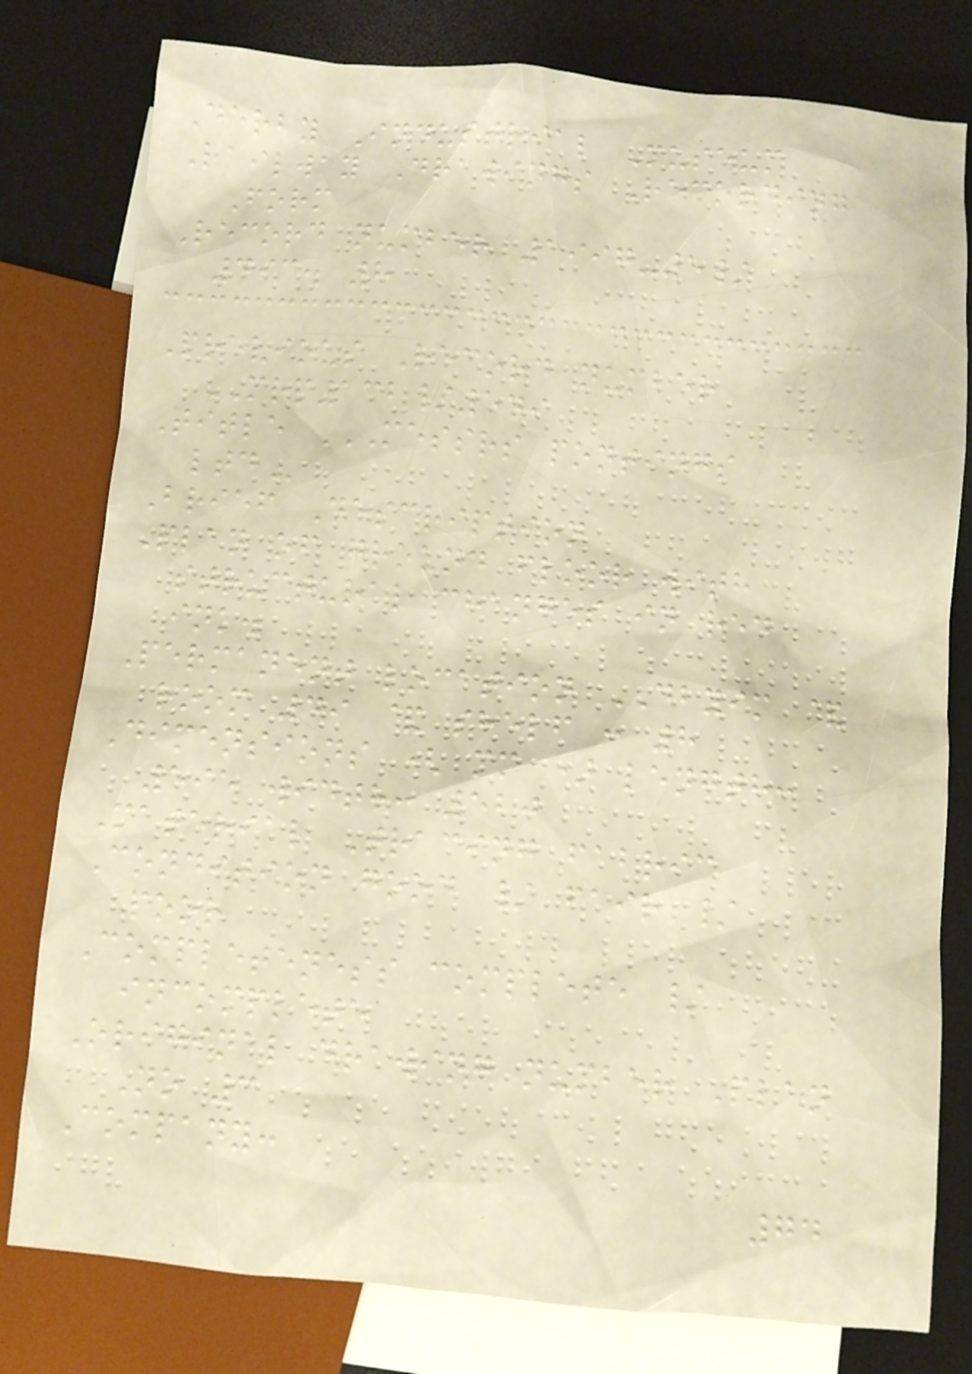Derby Industrial Museum
Railway Drawings Recording
Form
Record number 1997-5/
493. 8
Previous Record number
MRP132/549
Title MESSRS PONTINGS
LTD
Brief Description
Plan of ground floor with
structural changes in red
ink.
Permanent location DBYIM &
room 49 & shelf : 8
Dimensions ( mm ) length:
595 width: 520
Material Tracing fabric
Condition good / fair /
poor
Completeness complete /
incomplete
Original drawing number Plan
No 3
Company:
74
